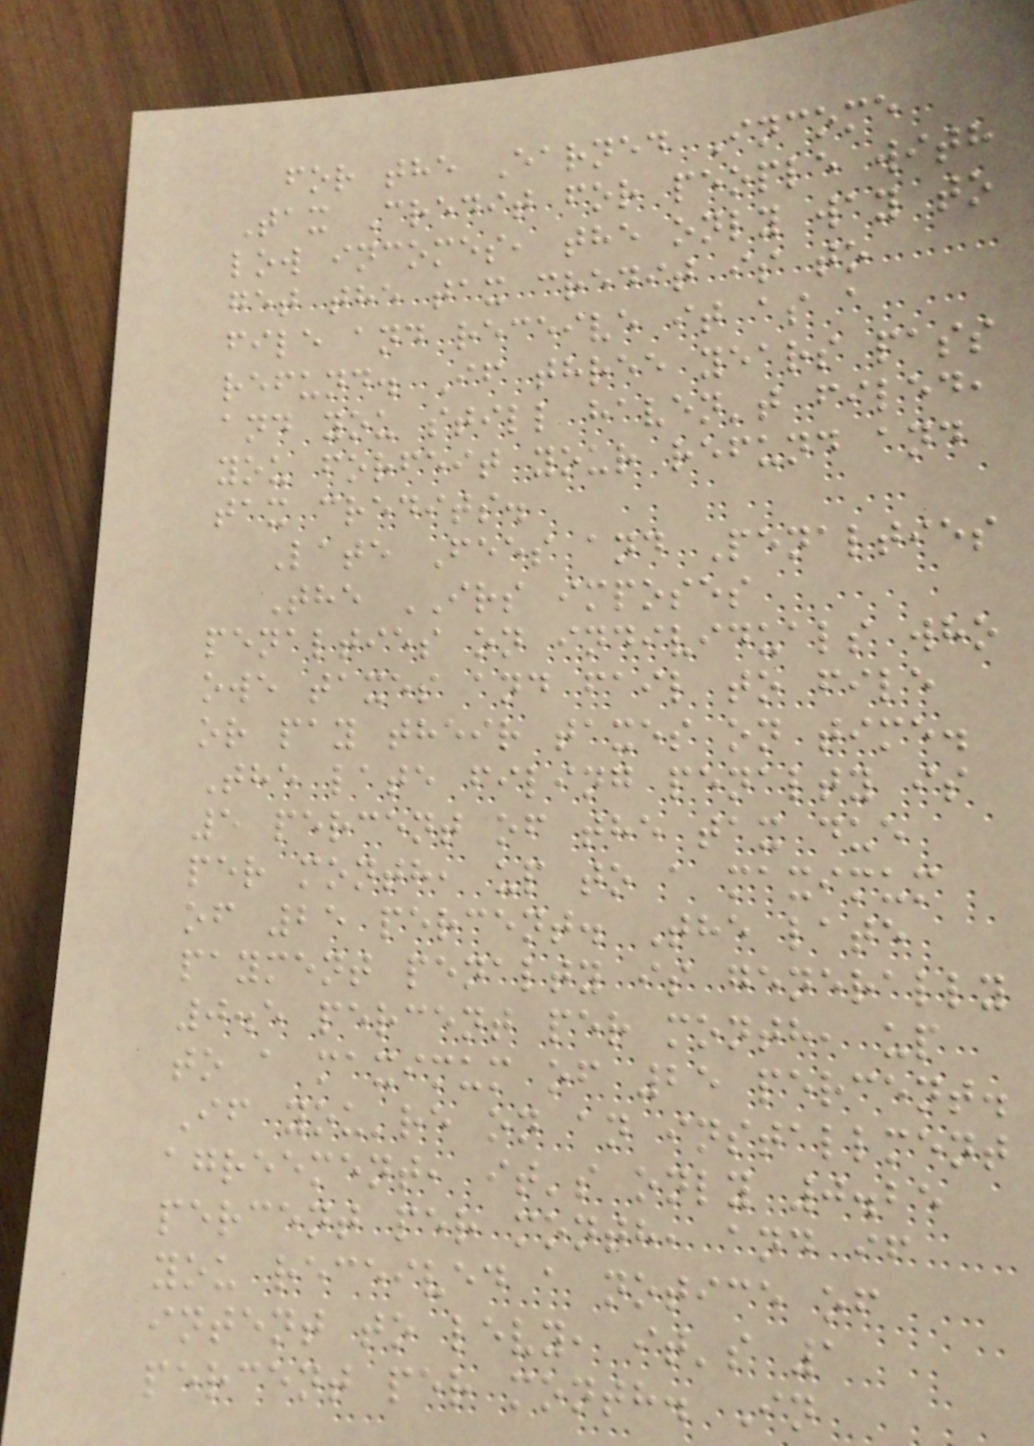for the Earned Income
Tax Credit for people with
low incomes, the only way to
get the tax credit is to
file and receive it as a
refund. If three years pass
and you still haven't filed,
you forfeit your refund and
tax credits.
Late Fees and Penalties
The IRS imposes
penalties on individuals who
owe taxes and fail to file
or pay their taxes on time.
The late filing penalty is
5 percent of the tax due
per month, up to a maximum
of 25 percent. The late
payment penalty is generally
0.5 percent per month, up
to a maximum of 25 percent.
If you're on an installment
agreement, it's only 0.25
percent per month, and if
you received a notice of
intent to levy, it's 1
percent per month. In
